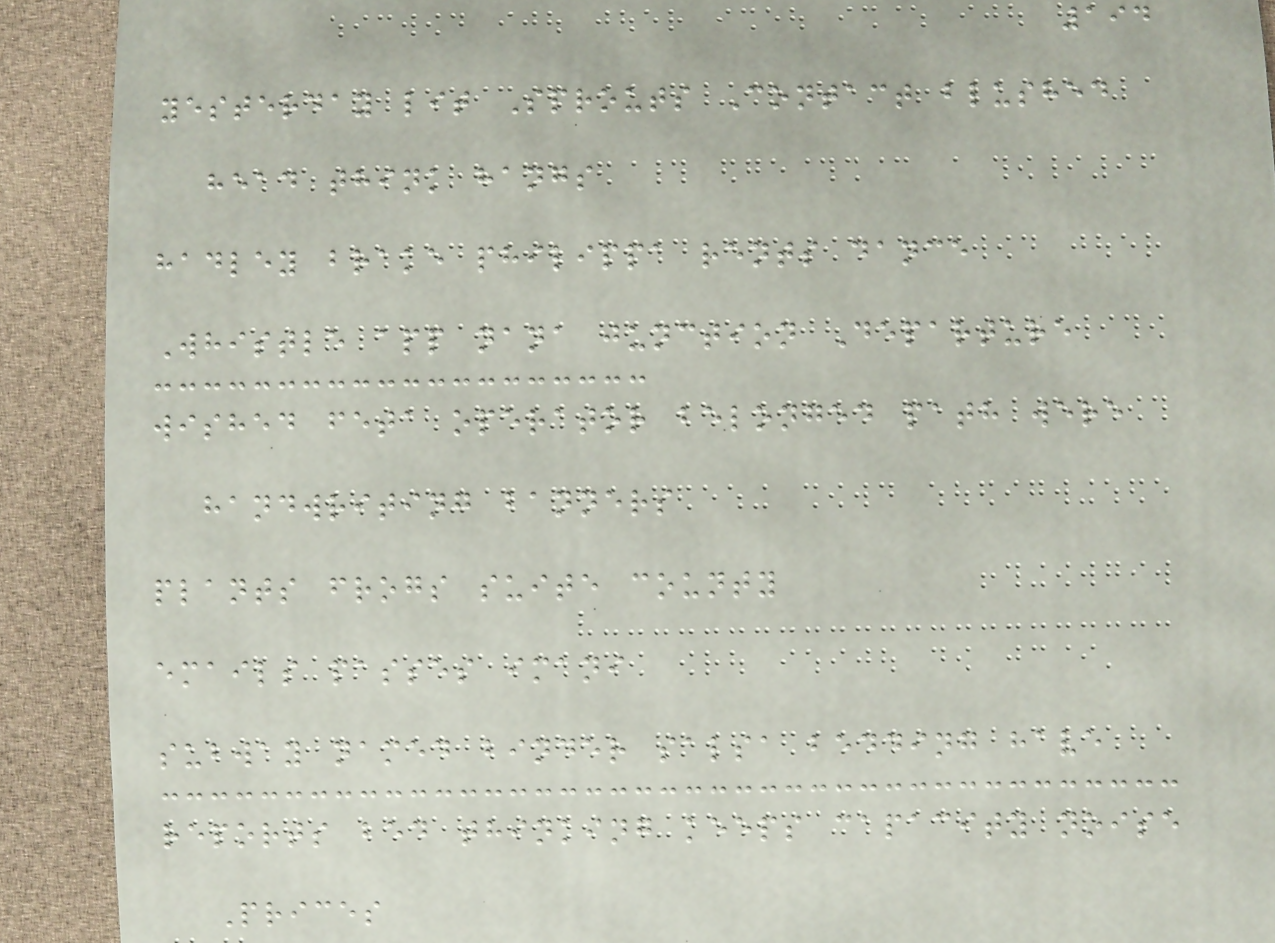194
yesterday lit Sprouts Contact blushed
head think hangs
hadley brake philippa rents dance
Whistle app nana junction Departure
wished feta operator belonged path were
handwriting banners
plants frogs suite county
emails passes imani
subway named binder salsa bedding have
reports bed thinking keeps capacity noise
Prices
